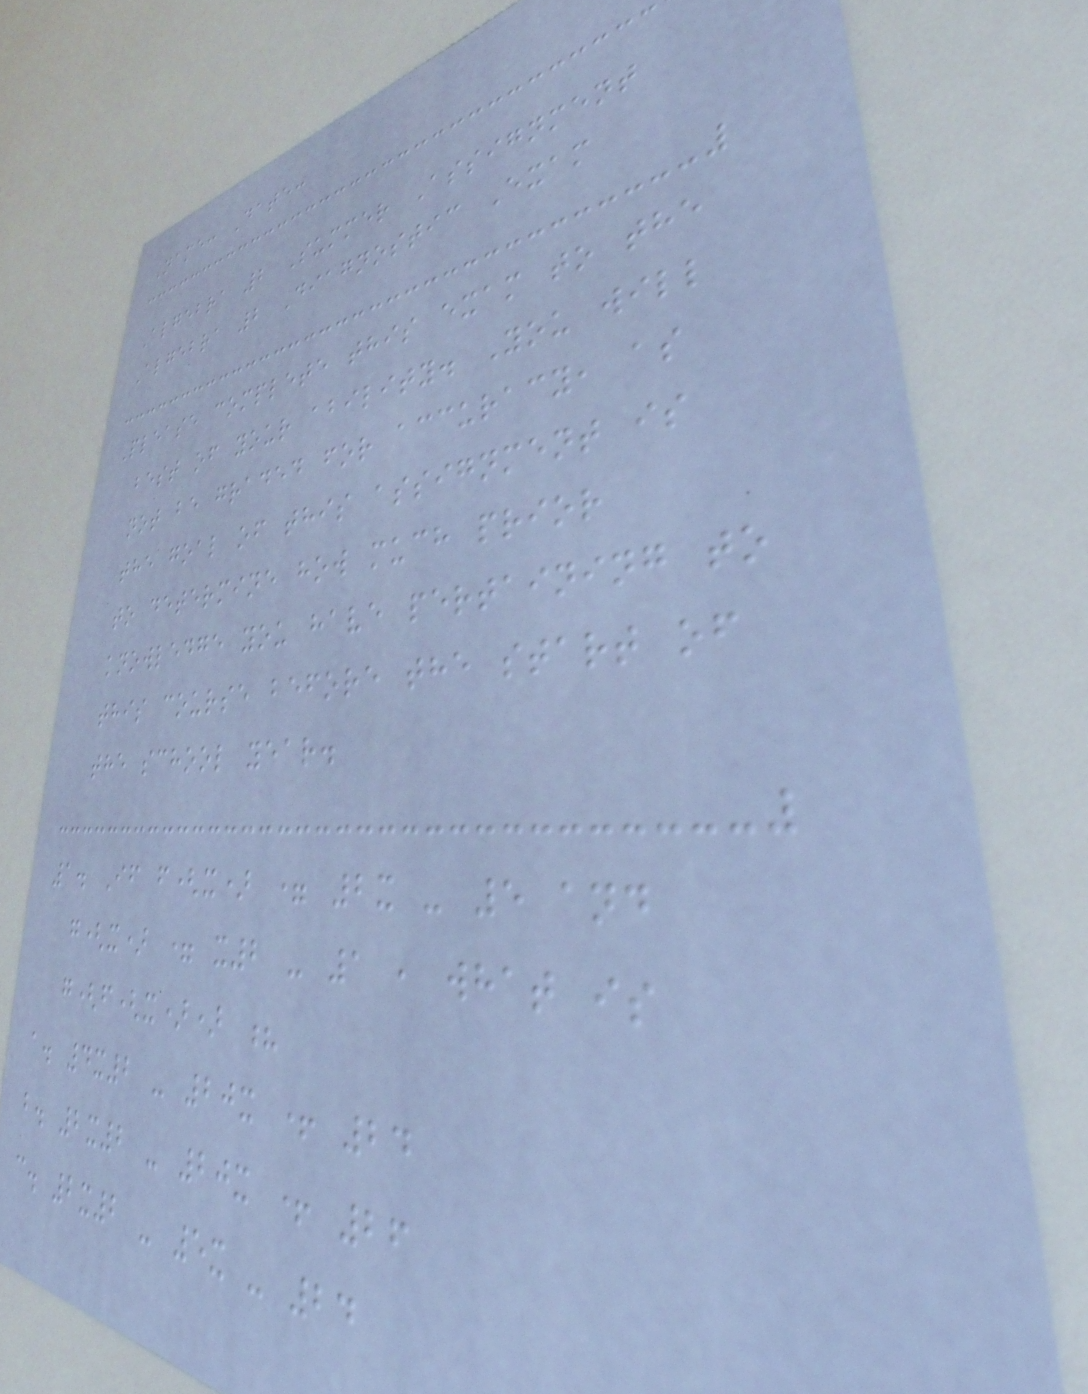Name: Date:
Algebra 2 Summer Assignment
Algebra 2 Diagnostic Exam
Please complete this exam to the
best of your ability. You will
not be graded for accuracy, as
the goal of this assignment is
to determine how much prior
knowledge you have pertaining to
this course before the start of
the school year.
1. If f(x) = 2x - 5 and
g(x) = x2 - 1 , what is
g(f(x)) ?
a. 4x2 - 20x + 24
b. 2x2 - 20x + 26
c. 2x2 - 5x - 24
